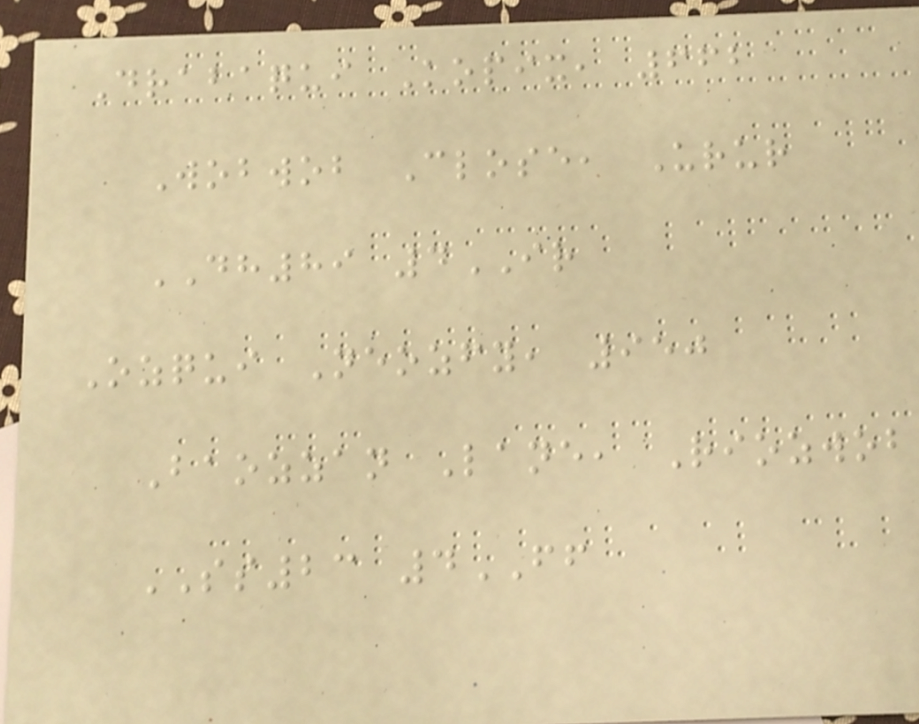Drabaqui Kopix, 662
Wobwob Close, Urur
DH89 4IR
Ozqui Neozfy, 950
Baozzan Lane, Riozwob
SS23 4FF
